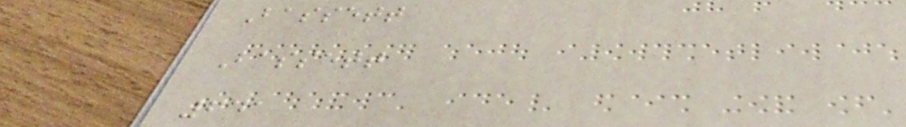Bassett
Bassett
641
